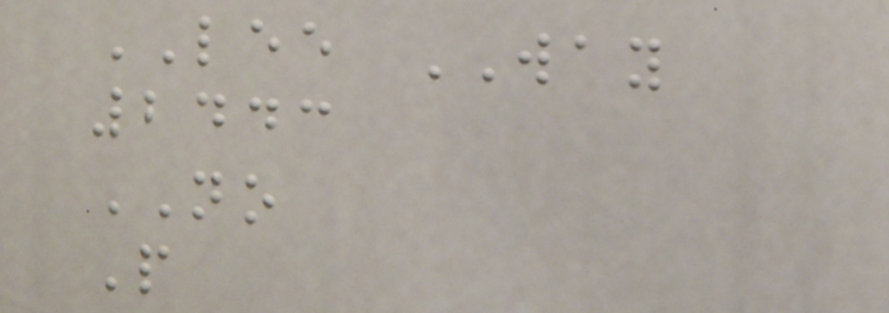LEE WAY
2443
NO
P
